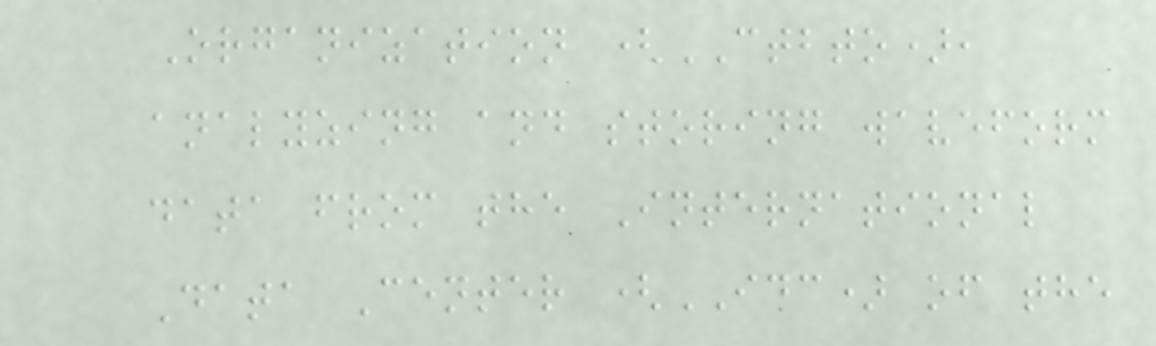Organization (CTBTO),
analyzing and storing waveform
data from the International
Data Center (IDC) of the
